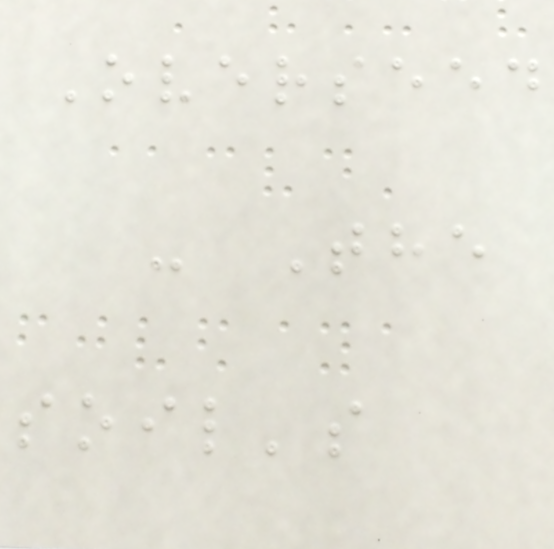Overseed
- The
soil's
